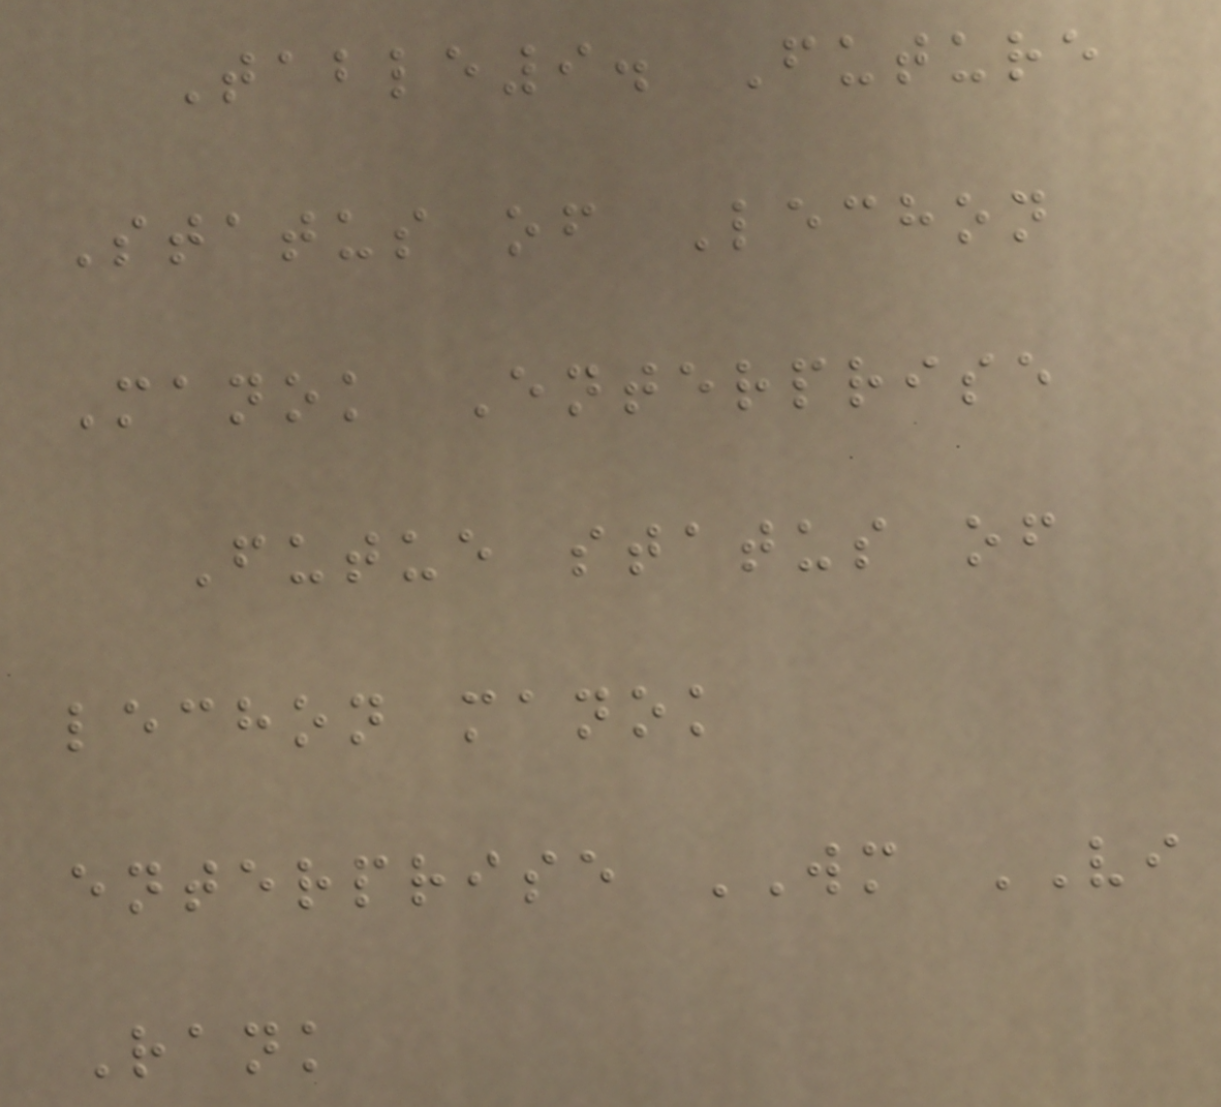Table9. Future
Status of Lechon
Manok Enterprise
Futue status of
lechon manok
enterprise WM VI
Rank
